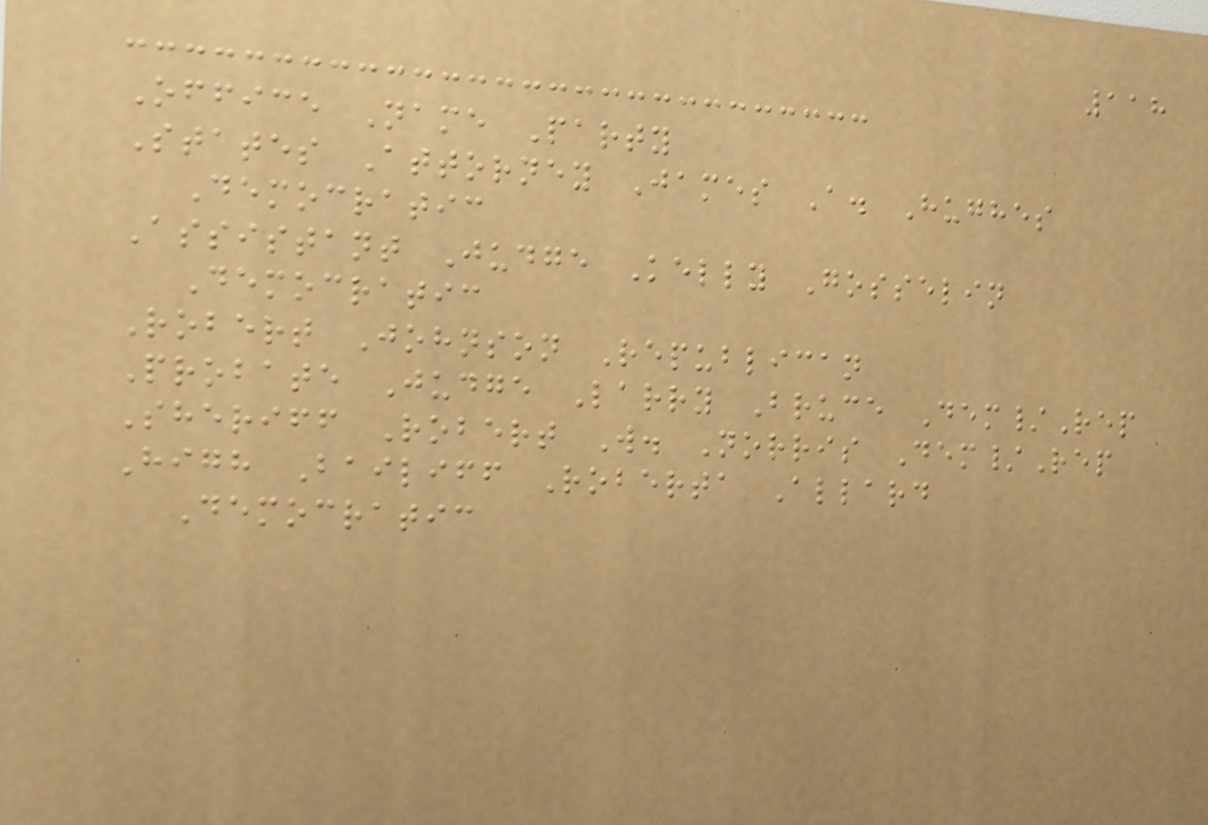118
Office Name Party
States Attorney James A. Hughes
Democratic
Assistant Judge Kelly Gosselin
Democratic
Robert Johnson Republican
Probate Judge Larry Bruce Dem/Rep
Sheriff Robert W. Norris Dem/Rep
High Bailiff Roberta Allard
Democratic
